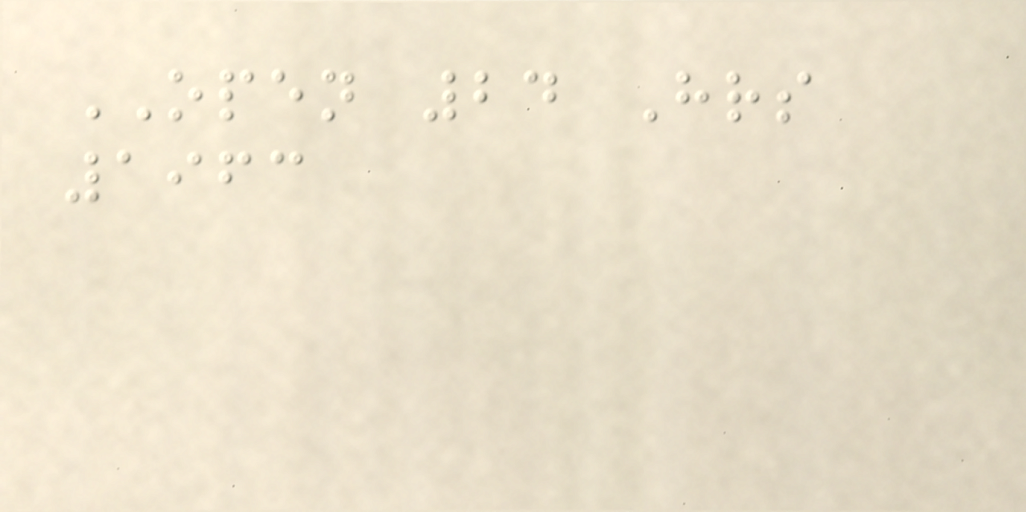OPEN 24 Hrs
1963
